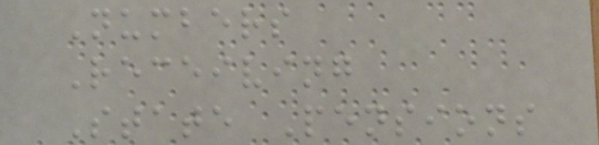Numbers
Receiving
State Pensions
